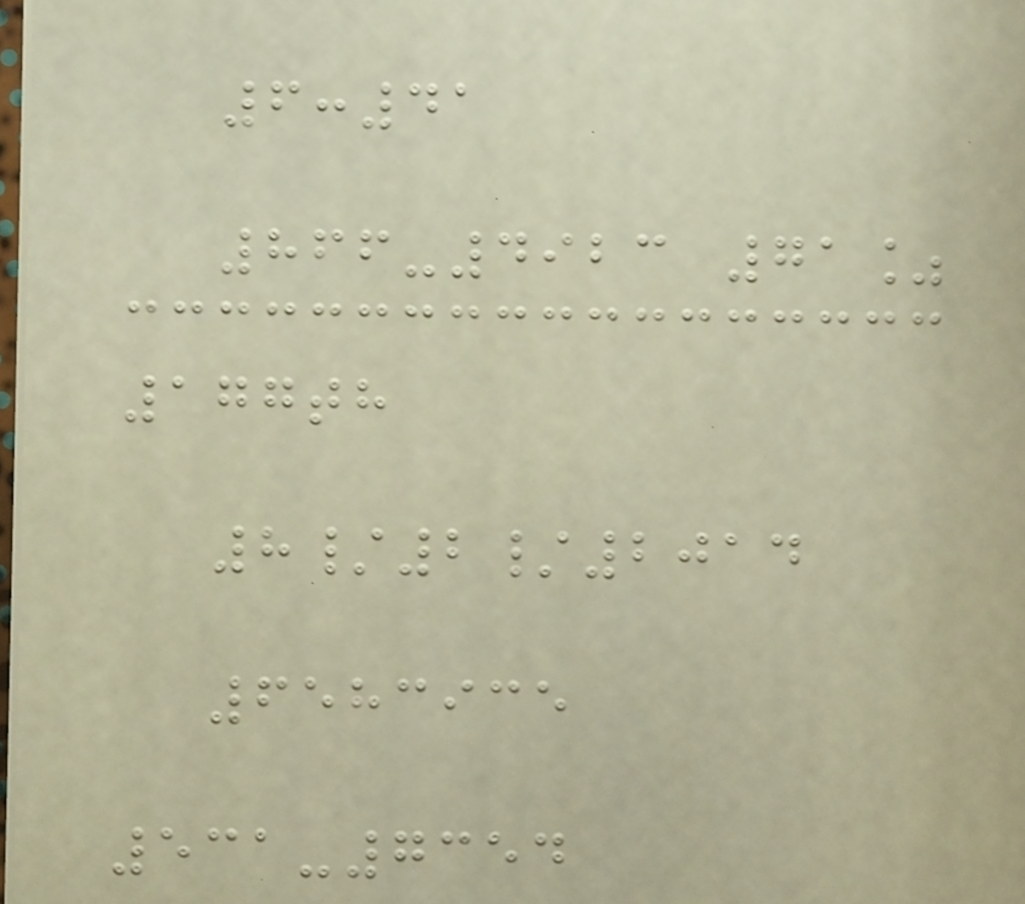6:41
866-4923 71%
177th
8/2/2014
6583935
531-7354
